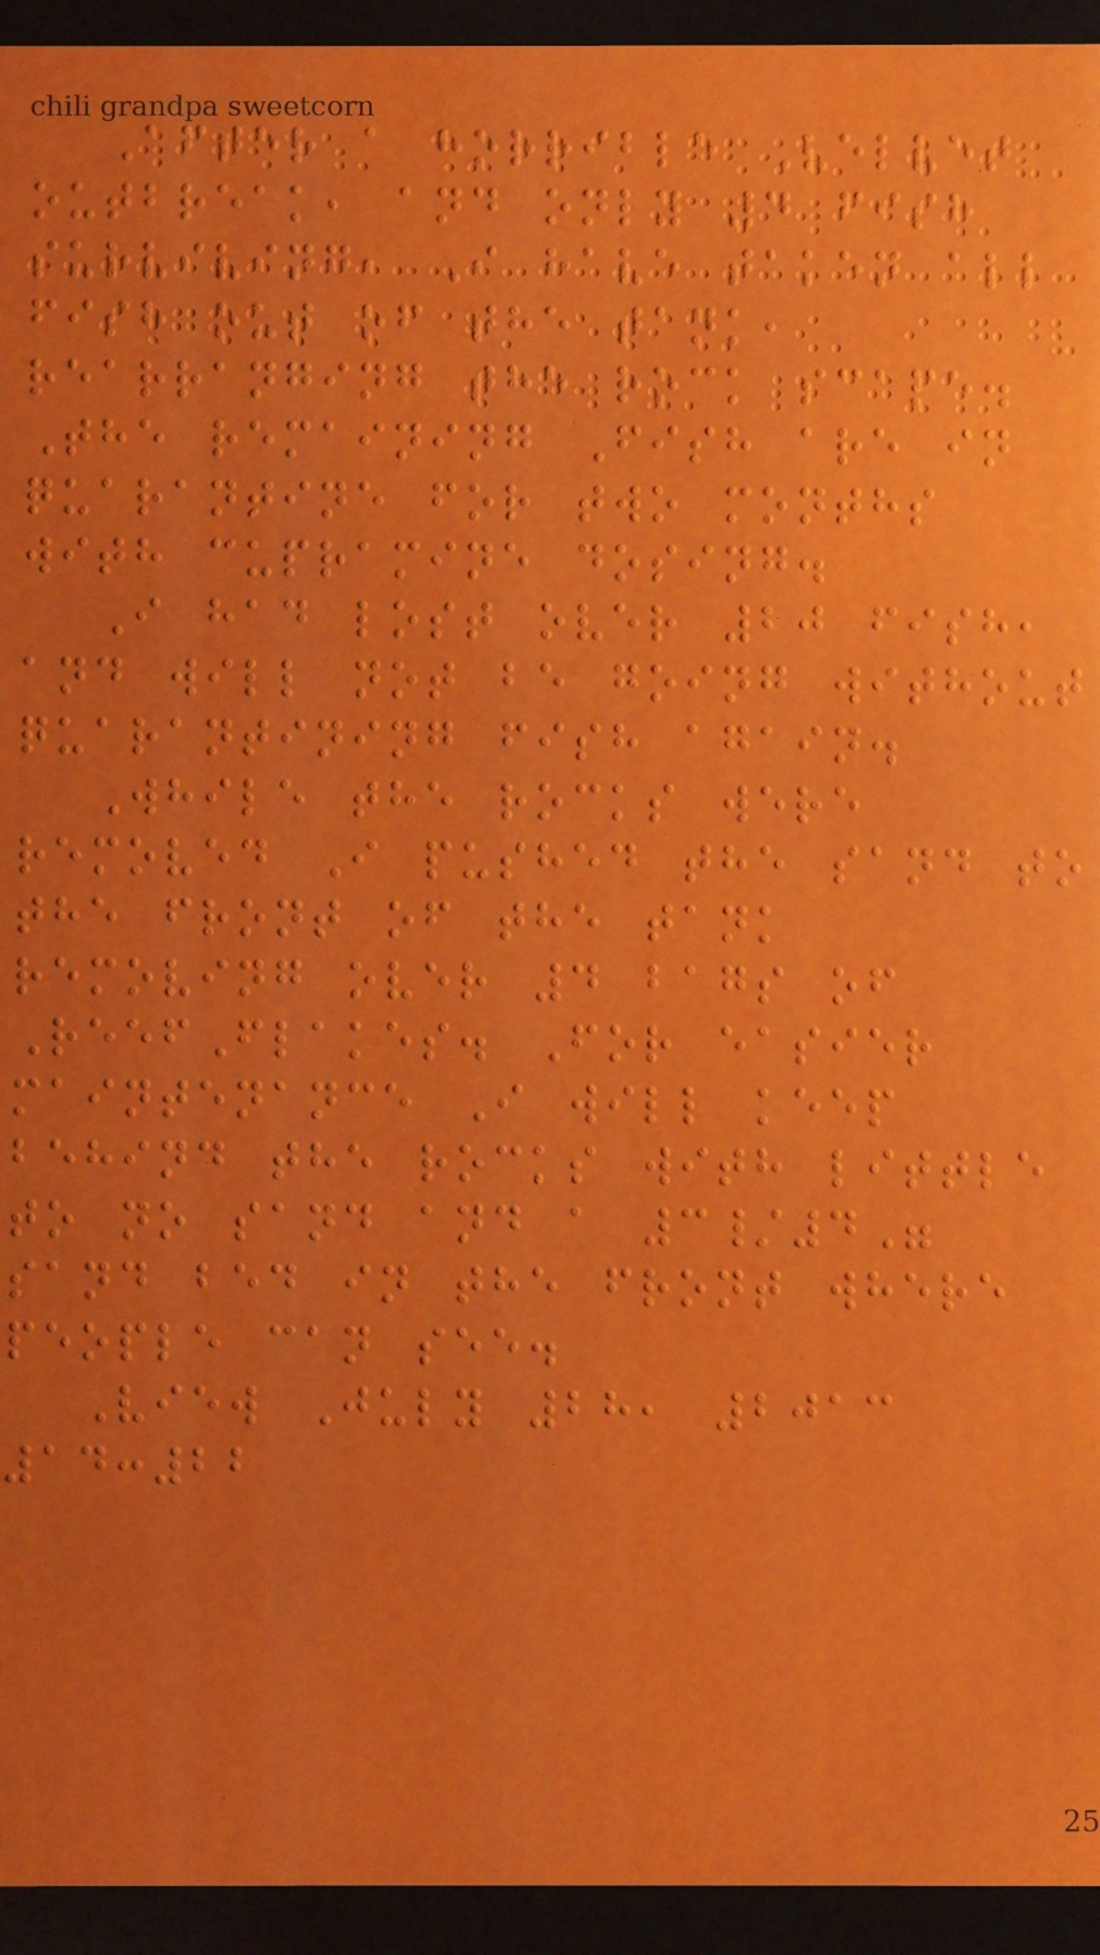After a horrible Velvet
outbreak, and only 4 fish
surviving, I have taken all
fish out of the tank,
rearranging the rock scape.
The remaining Fish are in
quarantine for two months
with cupramine dosing.
I had lost over 20 fish,
and will not be going without
quarantining fish again.
While the rocks were
removed I pushed the sand to
the front of the tank
removing over 4 bags of
ReefFlakes. For easier
maintenance I will keep
behind the rocks with little
to no sand and a 3/4"
sand bed in the front where
people can see.
View July 28, 2013
14:22
